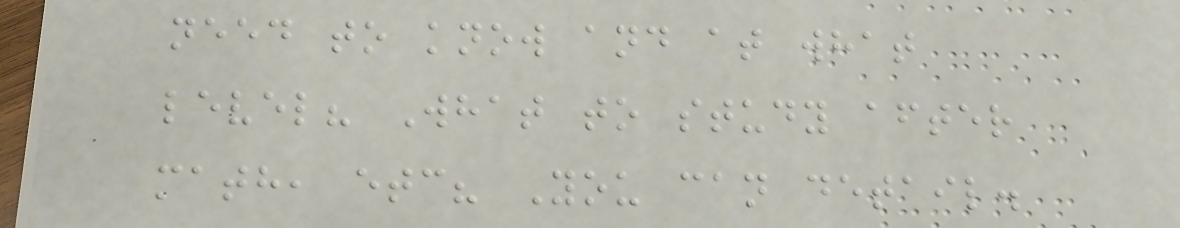need to know and at what
level? What to study after
math, etc? You can detail.
